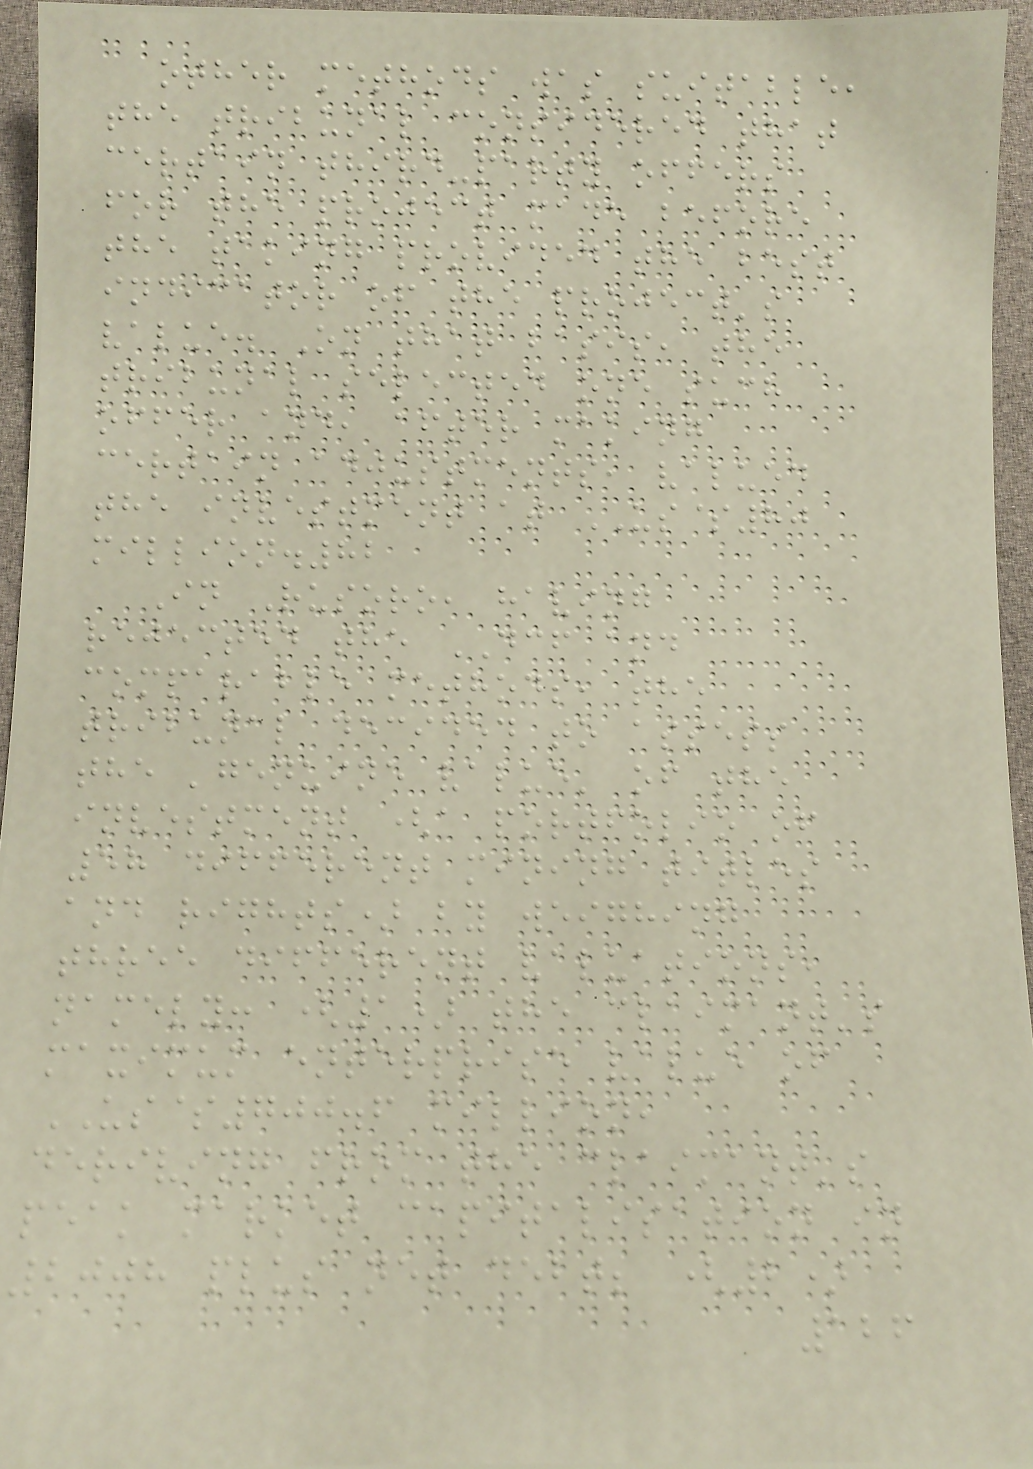other methods was suitable,
the tribunal considered that
certain third-party offers
for the project made before
the taking provided the best
indicator of the project's
value. On that basis, the
tribunal selected one such
offer and, after making
certain adjustments, valued
the investment at US$80
million.82
In Rusoro, having
rejected the DCF and
comparable methods, the
tribunal decided to assess
the 'genuine value' of the
investment (a portfolio of
58 different mining titles
and rights) by weighing
three different valuations,
namely: (1) the claimant's
maximum enterprise value of
US$700.6 million,
deriving from the claimant's
peak market capitalisation in
2008 plus net debt; (2)
126
